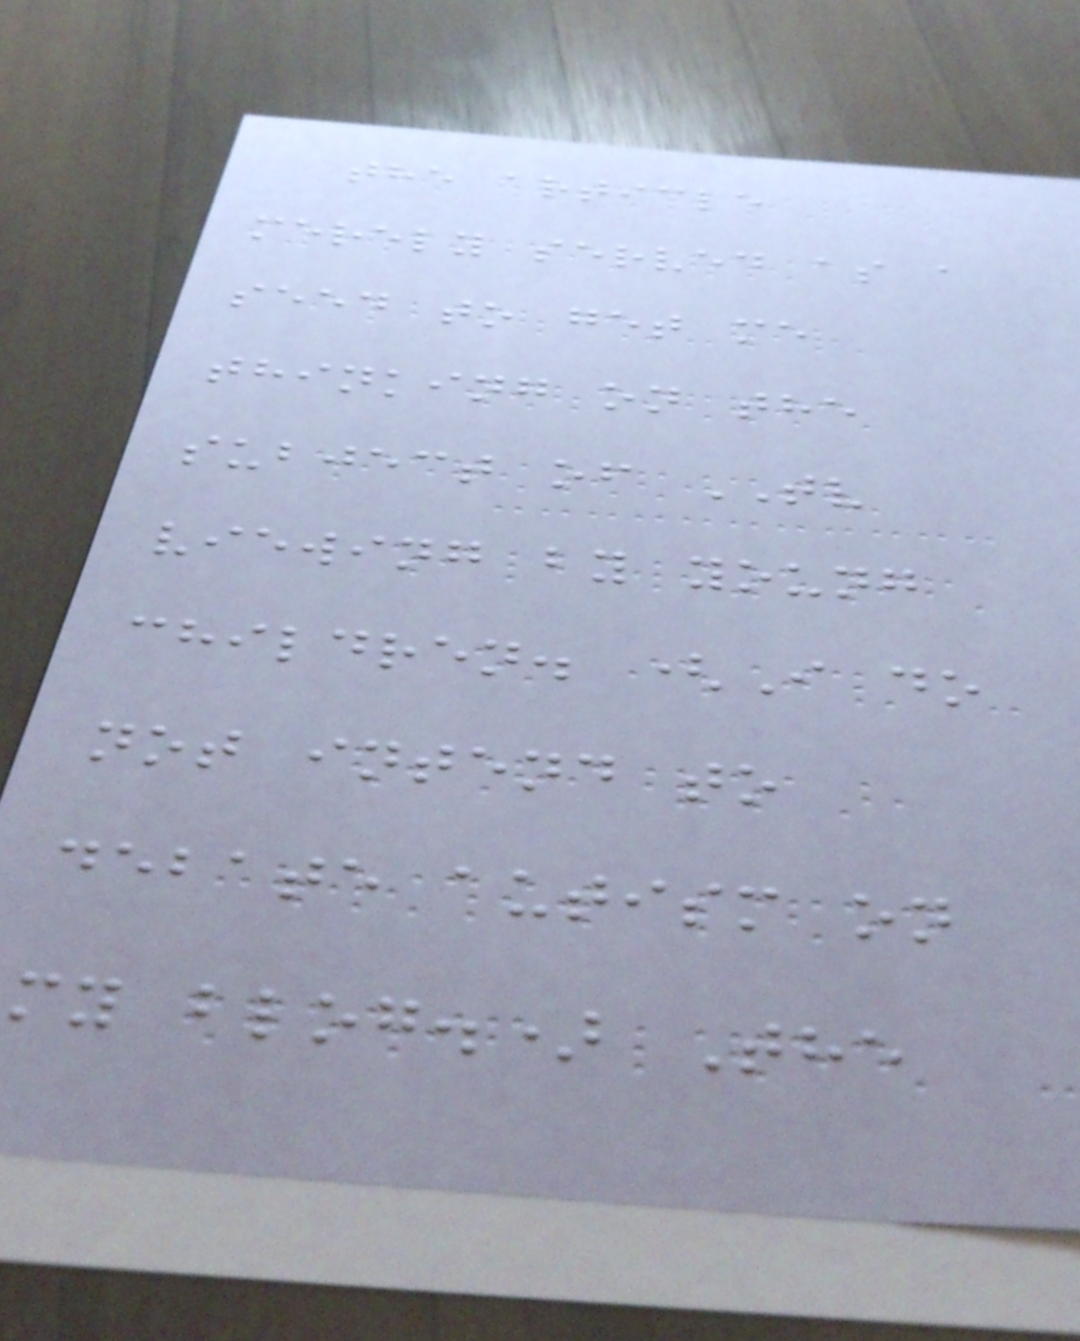the article
merely served as a
seed to get me
thinking on the
subject of TV
viewing by young
children. (I do
not intend to
debate autism on
my blog.) The
